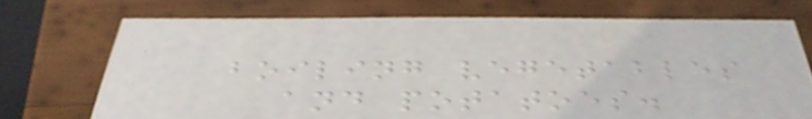boiling vegetables
and potatoes.
